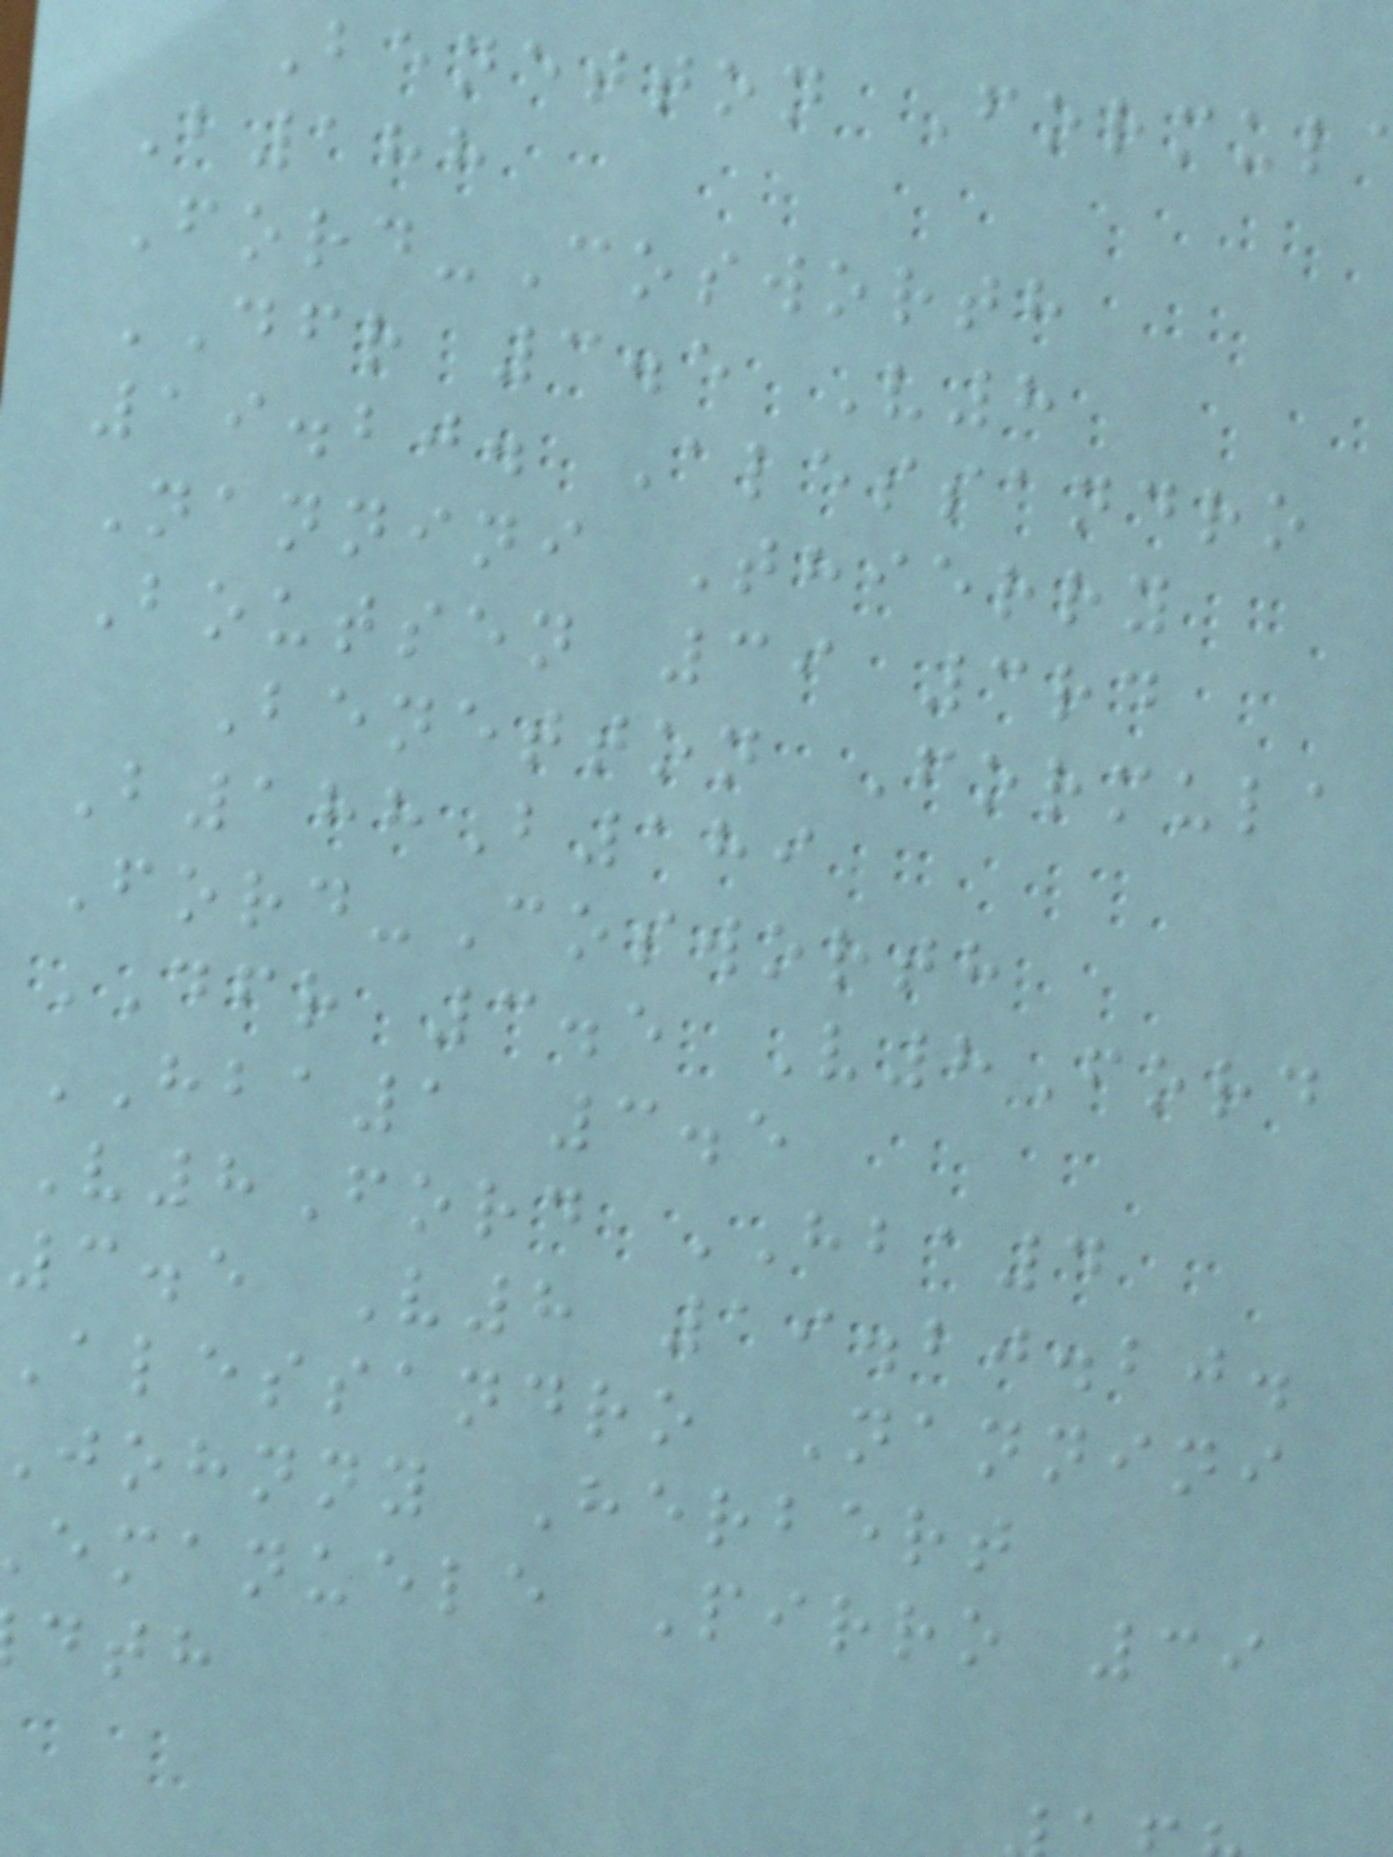Benetton Formul
B188
Ford-Cosworth
DFR 3.5 V8
19.20. Alessandro
Nannini Thierry
Boutsen 39 3rd
Benetton Formula
B188B189
Ford-Cosworth
DFR 3.5 V8Ford
HBA1 3.5
V8Ford HBA4
3.5 V8 19.20.20.
alessandro Nannini
johnny Herbert
emanuele Pirro 39
